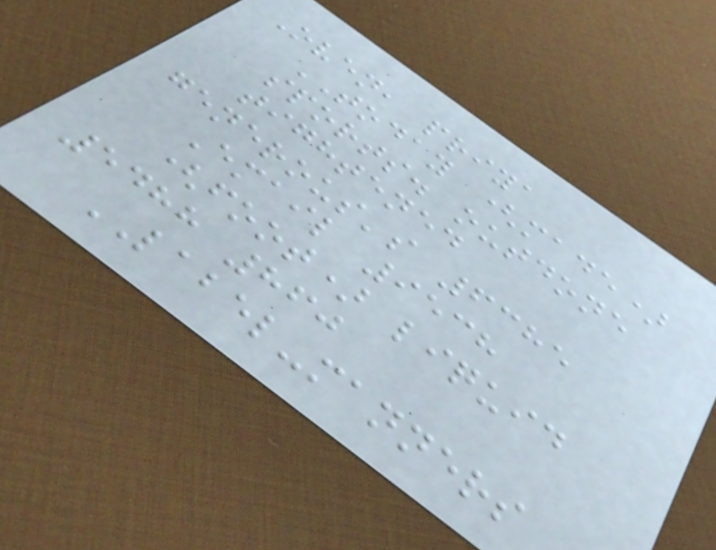Oven, priya
TODAY (made)
sports. outdone
tightened
generous's 6385
Email 9538
(foot) liquid
5488 860
LABEL-manners
